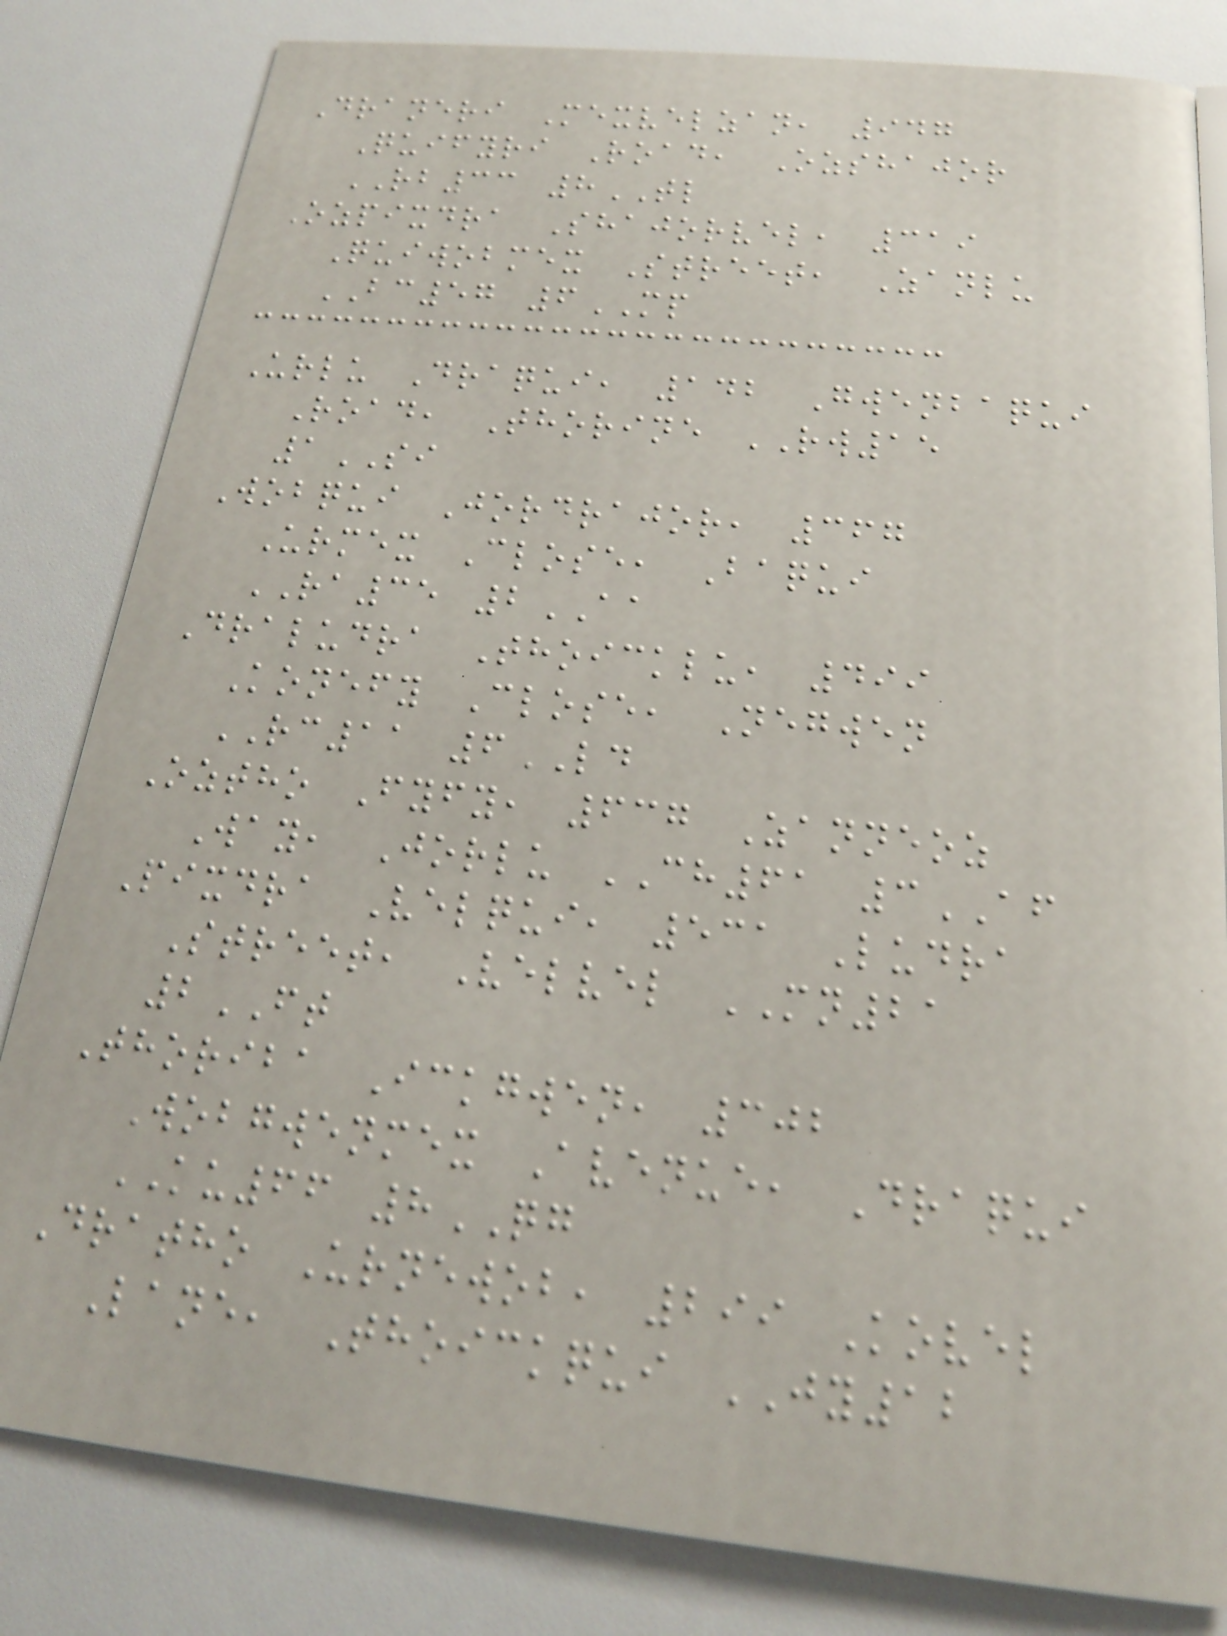Draneri Mexvelzan, 947
Quifyri Road, Ozshajor
RB33 8TL
Ozpixdra Shajorvel, 319
Quiwobmex Street, Zanlu
BC57 6MP
Urlu Draqui, 142 Gwenbaqui
Road, Thorine RW15
1SI
Wobqui Jordrajor, 367
Urmex Close, Baqui
RA35 2AA
Draludra Thoicklu, 499
Konefy Close, Negwen
RC11 6LD
Oztho Fyfy, 637 Zanneoz
Way, Jorlu CH61 3AF
Pixdra Velqui, 531 Ludra
Street, Velvel MN21
2FT
Thoriba Ickgwen, 302
Wobgwenmex Avenue, Draqui
KU66 8QG
Dratho Urnewob, 299 Kovel
Lane, Thoickqui JY12
